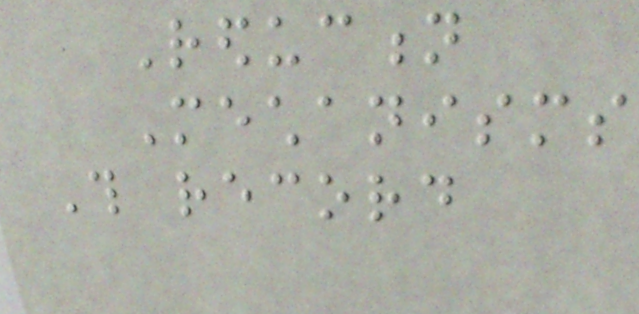Reduction
Mechanisms
This record
